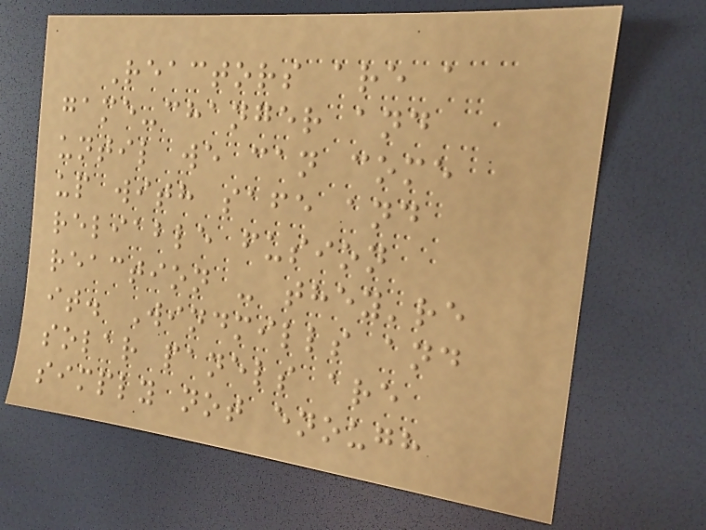Reactors are a
game-changer and
until we can come
up with safe and
reliable fusion
reaction - they're
it. Windmills and
solar panels are
simply not enough
